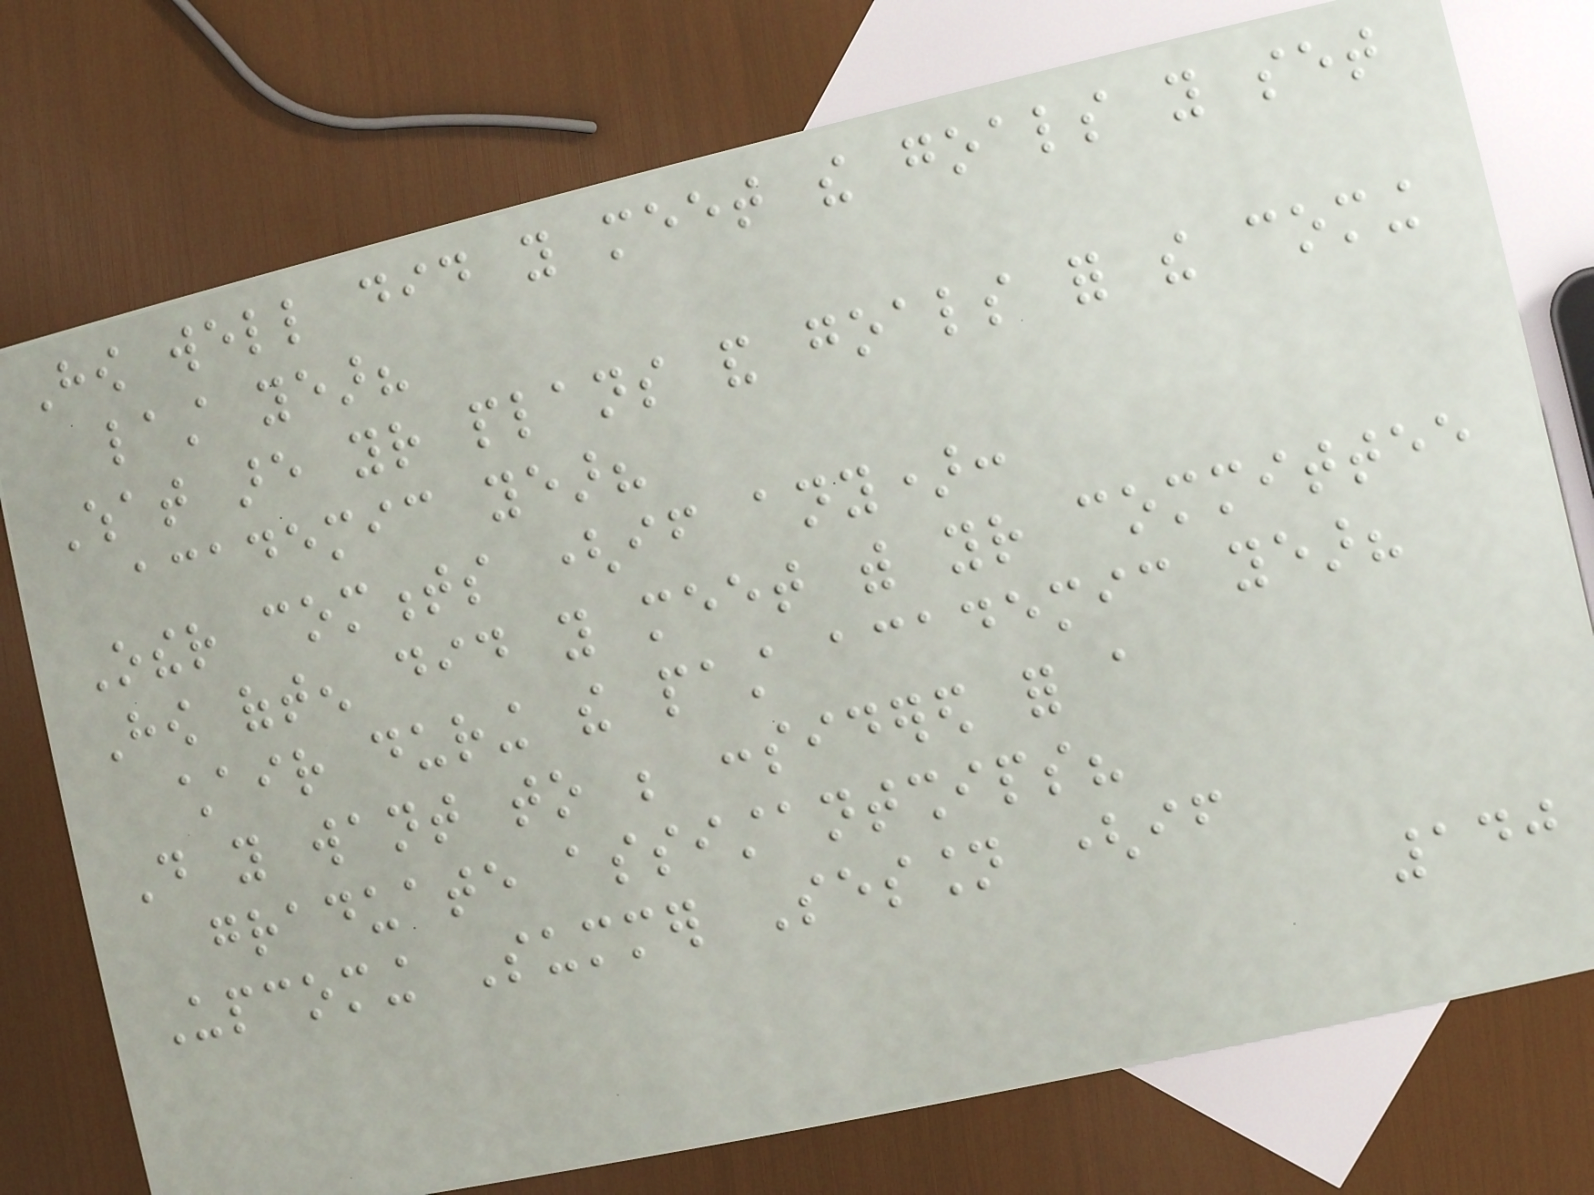How well did you meet the goals you set
last year?
What are your plans and goals for the coming
academic year?
Other comments (if any):
How often did you meet with your committee
chair during the past academic year?
Do you want to be considered for a
graduate assistantships?
Upcoming Summer Session (if
140
